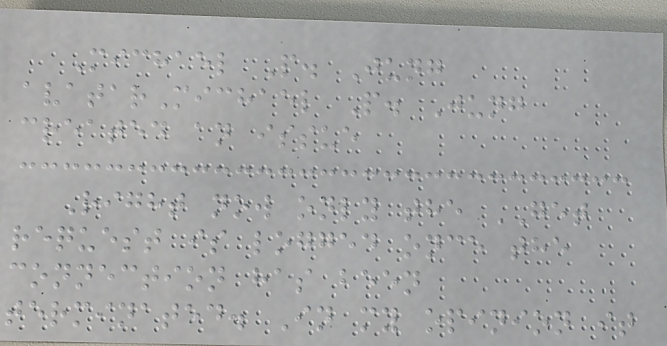Michael P. Jung
avatarMichael P. Jung
created an issue
Right now only the GET
request is logged once the
connection has been
terminated. In my opinion it
